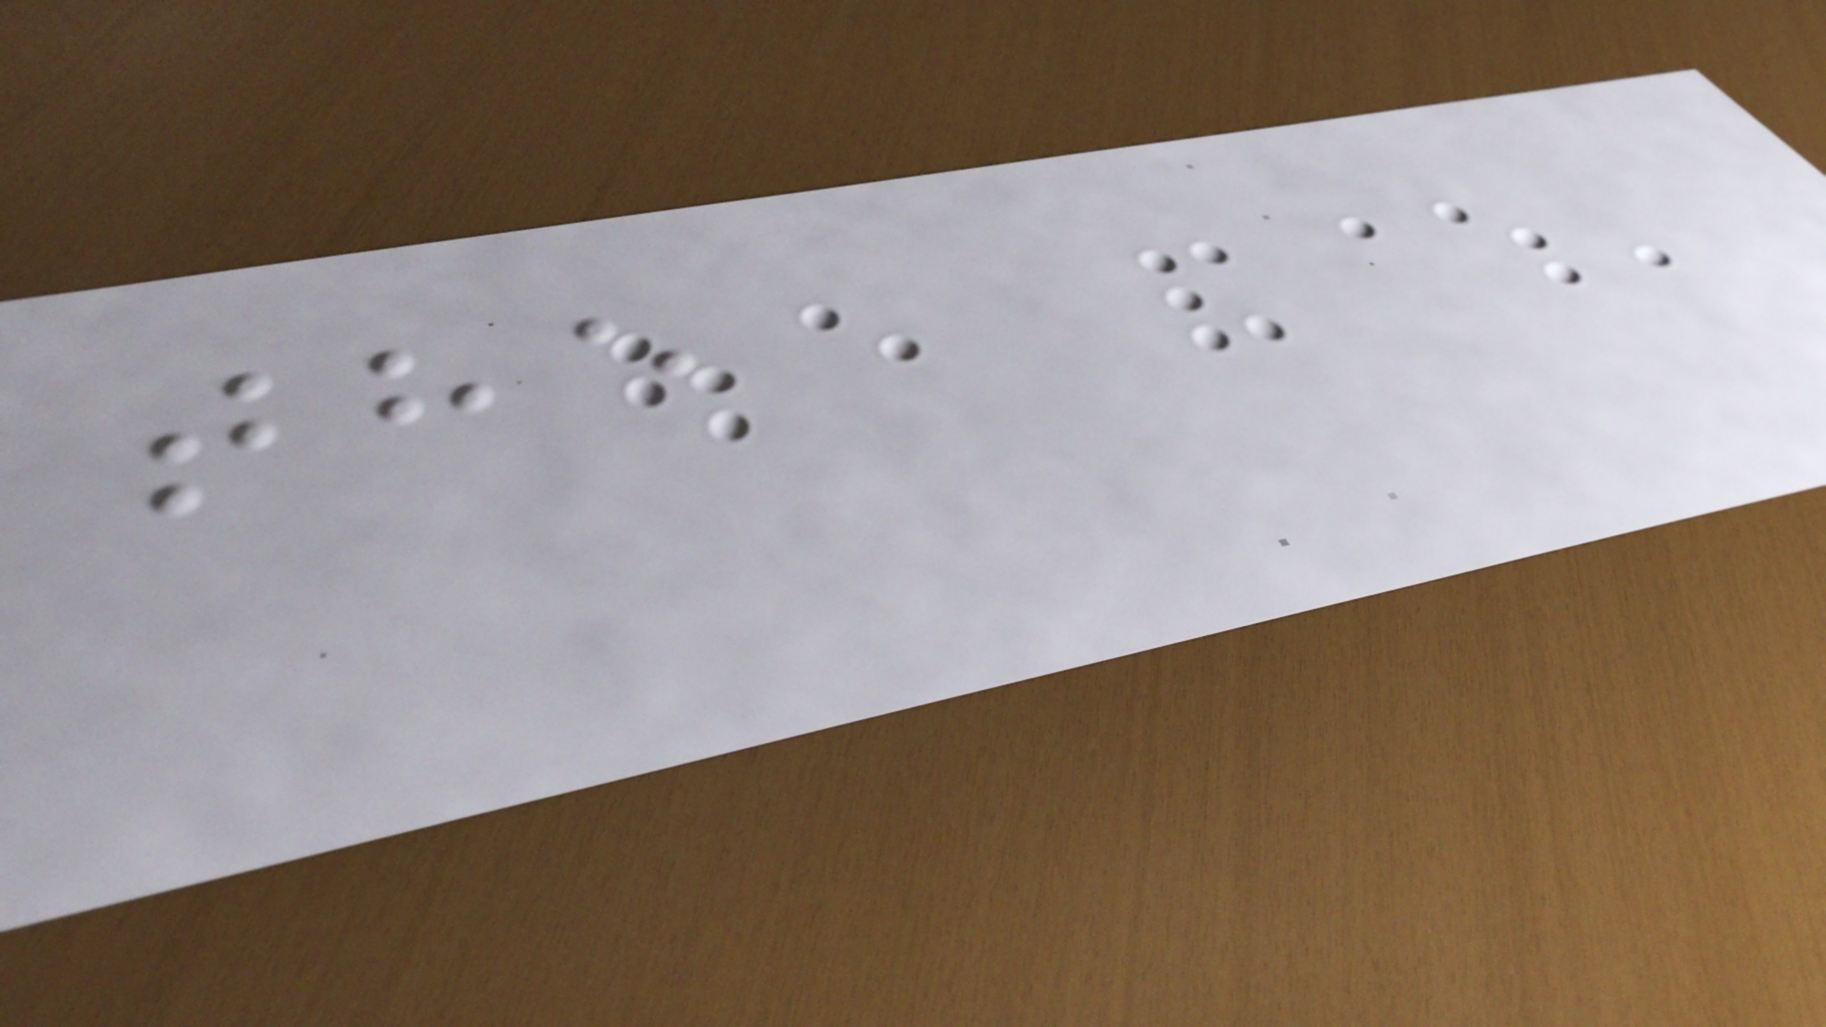the
